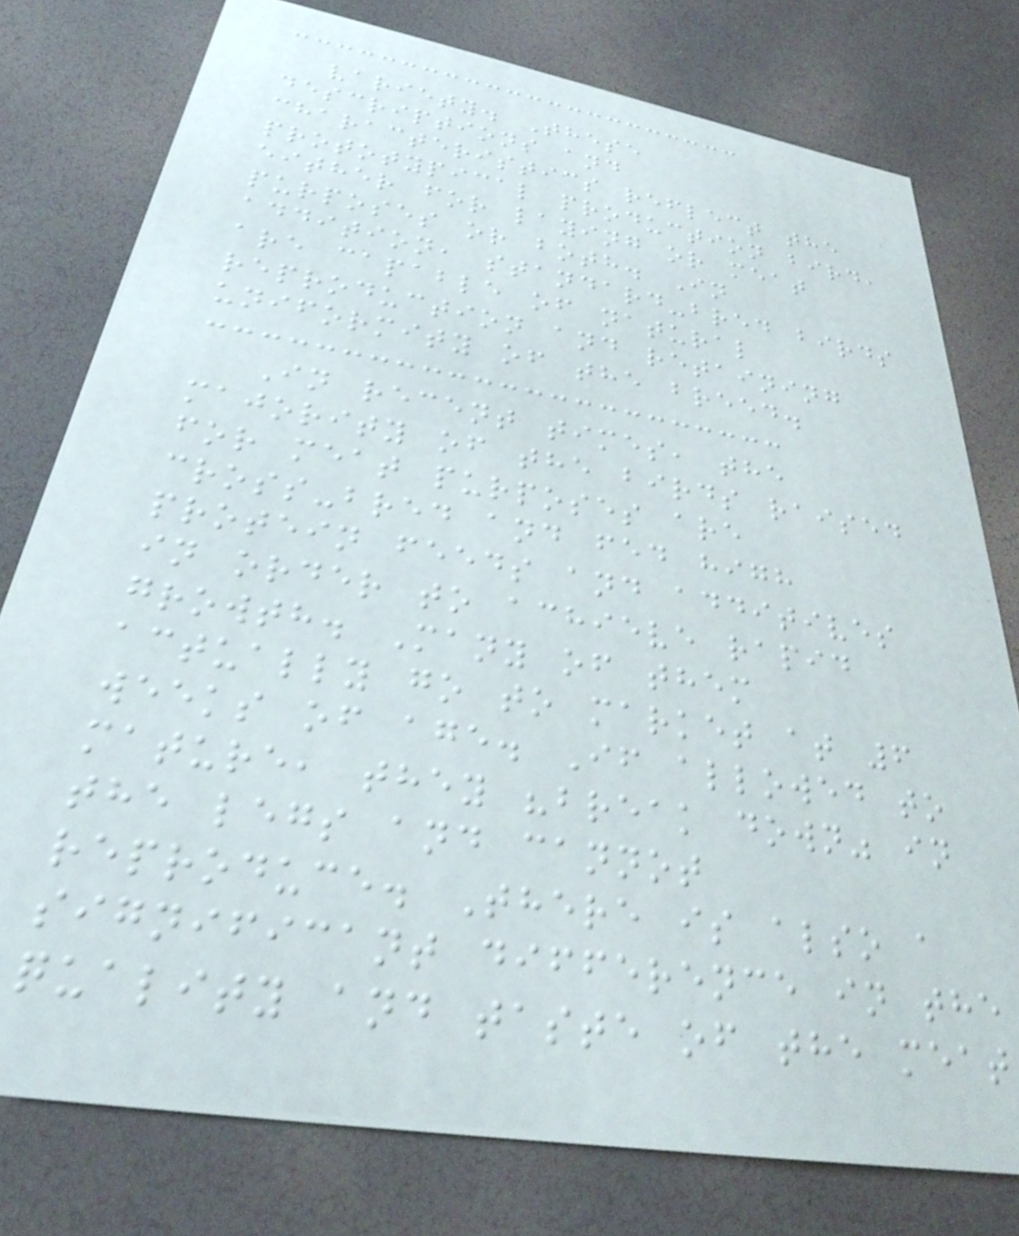variety. These
descriptions and
characteristics reflect the
prototypical production bird,
either for laying or meat
purposes or both. In
addition, standard-bred birds
are capable of natural
reproduction and retaining
uniformity of the breed.
In recent times, the
majority of the birds raised
for meat purposes are
cross-bred and fed high
protein feeds and additives
in order to achieve rapid
growth. Many of them
actually go to market at 6
weeks of age. If allowed to
mature, they "break down" in
the legs and cannot
reproduce. There is also a
significant difference in the
quality and taste of the meat
